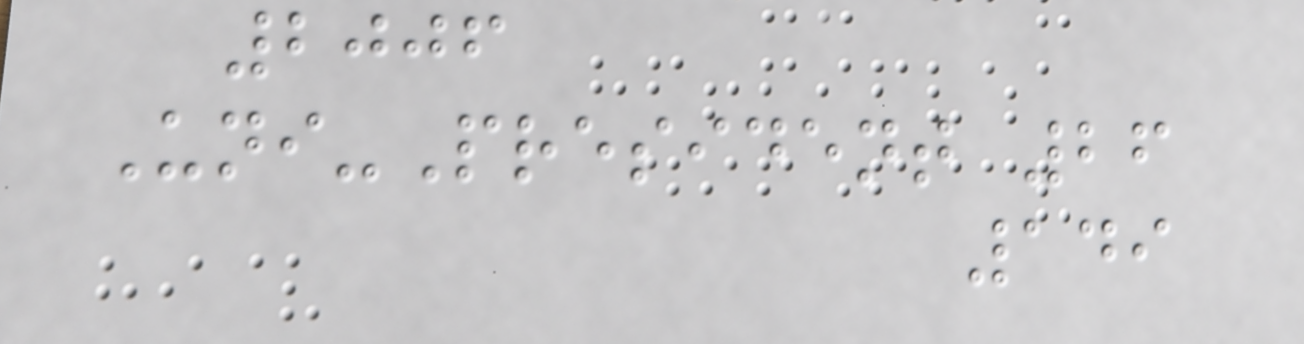2006
Uni-President 26
149
